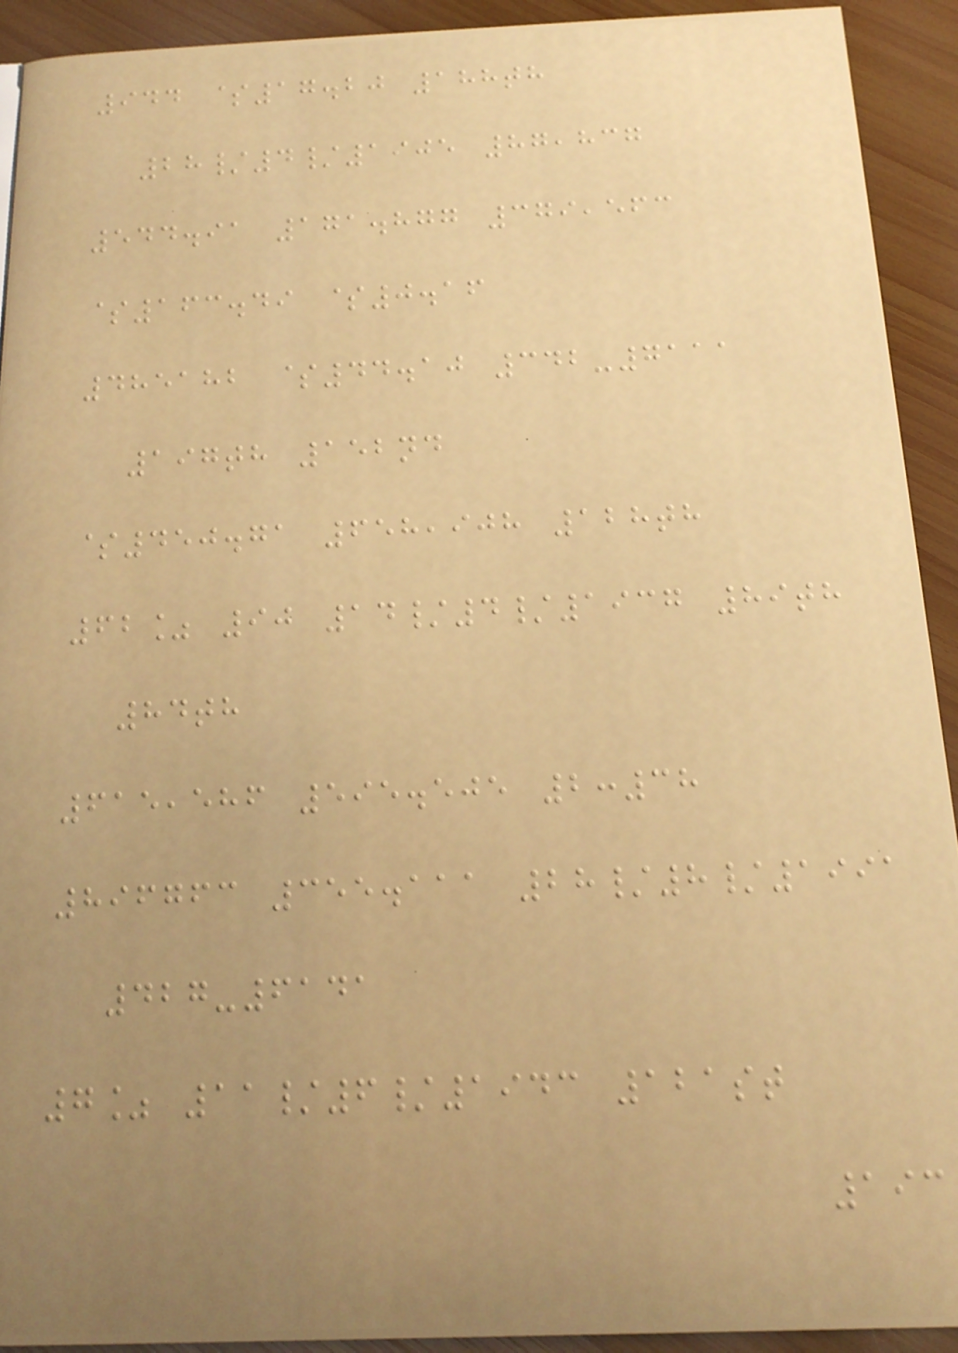944 $17.20 188th
28/4/1905 87,837
544.91 171.877 379,563
$163.49 $0.16
485182 $44.10 342-7111
197th 152nd
$450.71 658,908 128th
62% 90 14/4/1937 89th
84th
615,586 595.505 2:38
896763 355.111 28/8/1991
427-6141
7% 11/6/1943 121st
193
